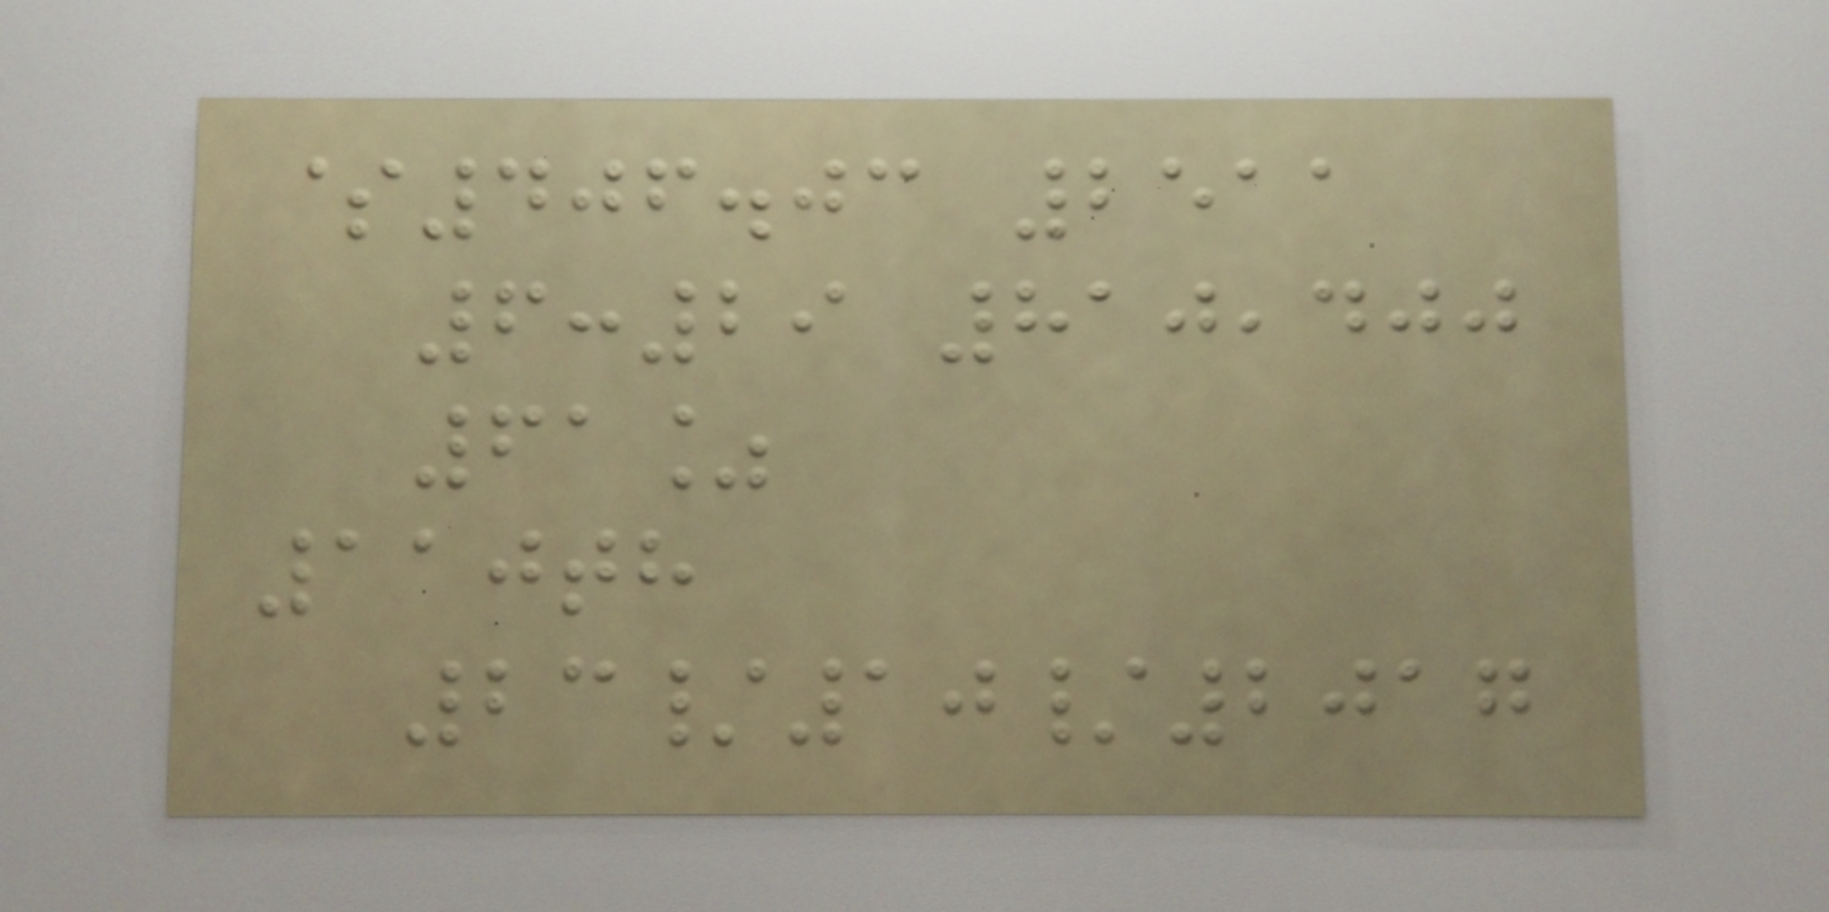$406.03 2511
6:29 810,400
61%
110th
23/10/2017
